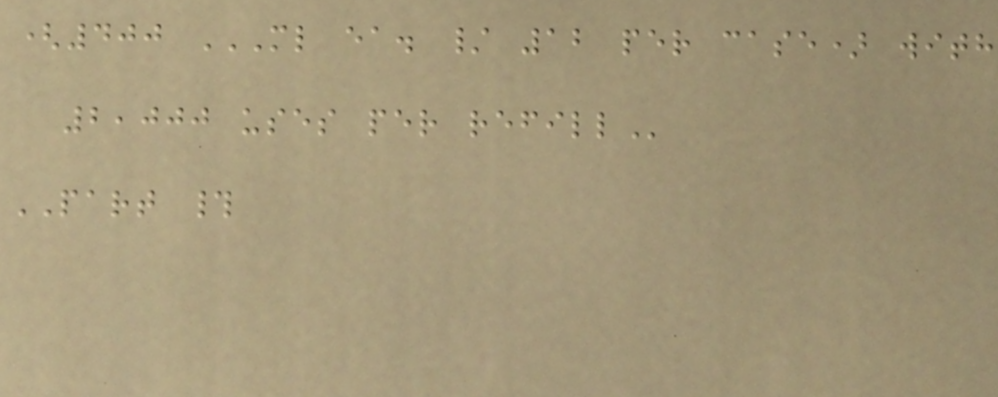(400 ML EA. / 12 PER CASE) WITH
2,000 USES PER REFILL
PART #
